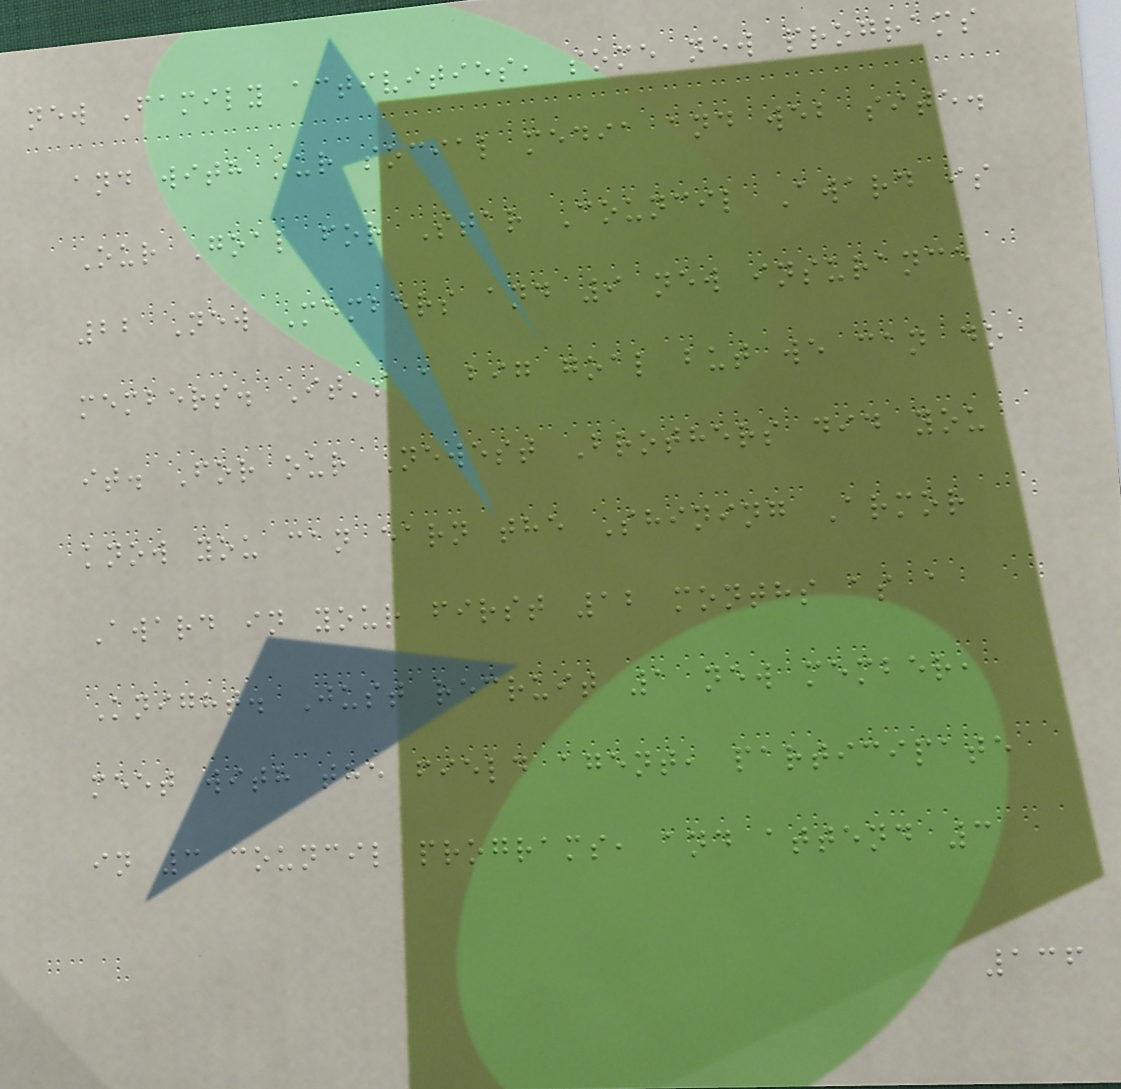new Family activities, some new programs
and with our social media and web site.
Our Goal for Star Council Award is
22 New Members and 9 new insurance
members. It's a big goal but we can do
it. For our Newest Brothers did you
know you can earn the Shining Armor
Award in your first 12 months as a
Knight. Just recruit 1 new member,
meet with the field agent, participate
in 3 council programs, and attend 3
136
